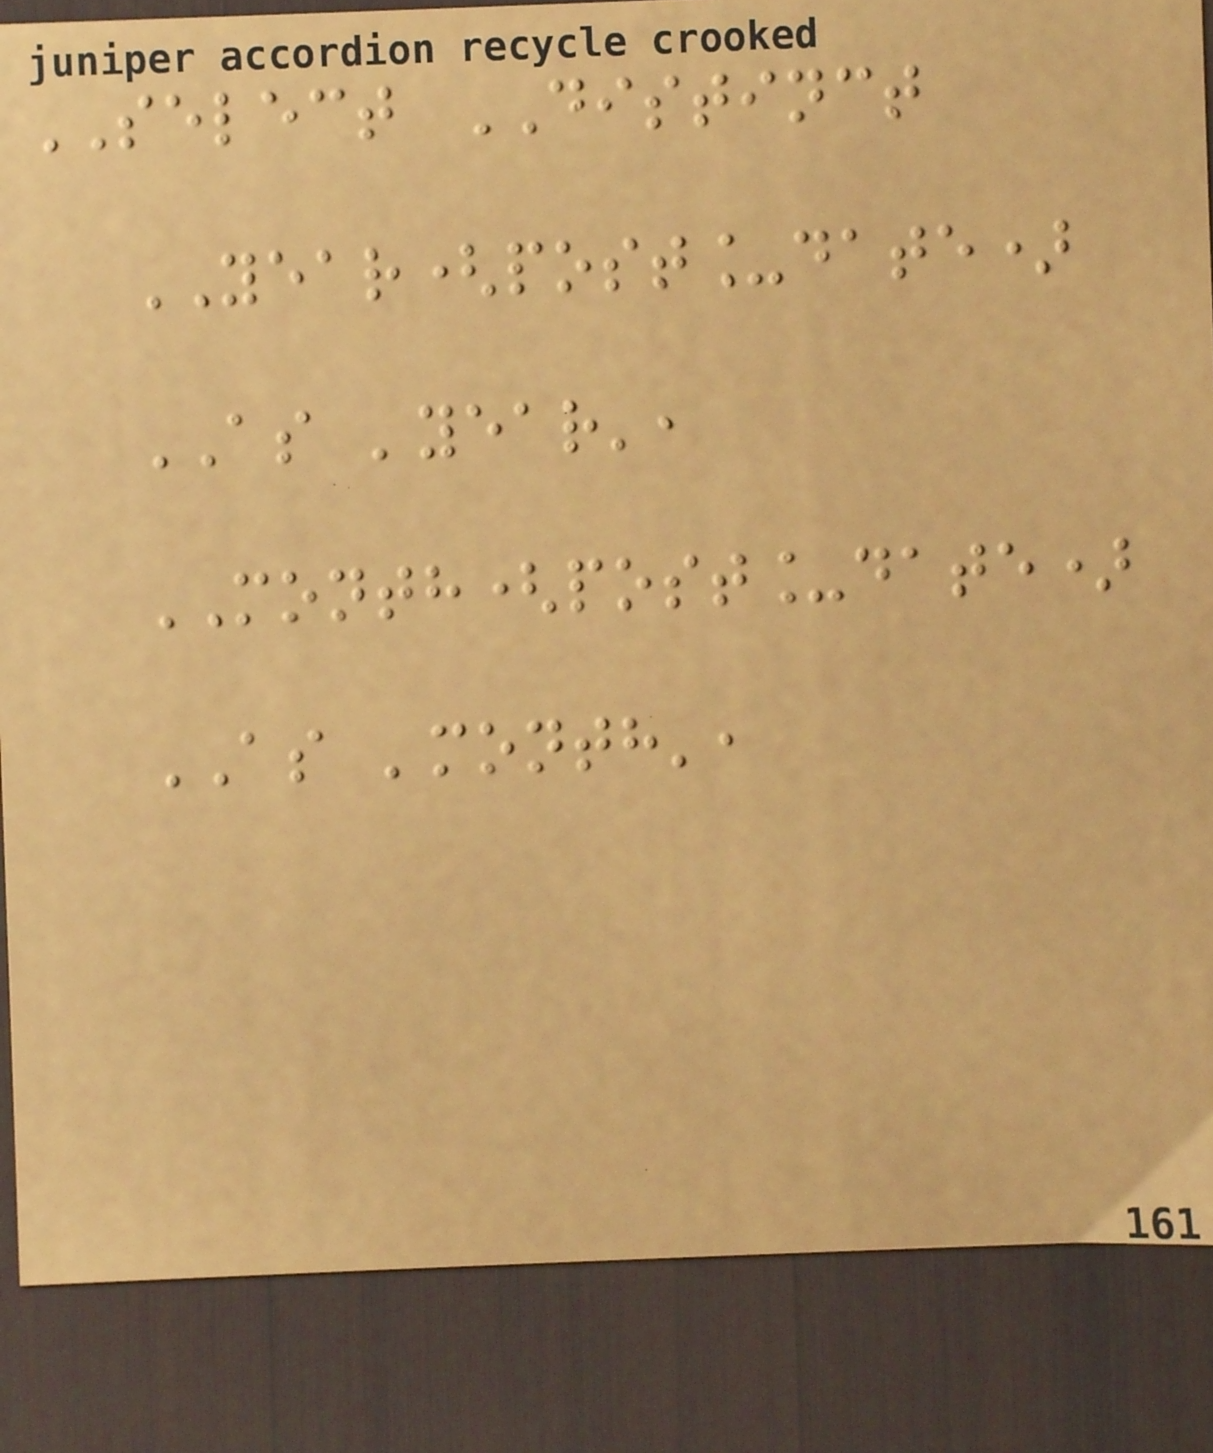SELECT DISTINCT
YEAR(post_date)
AS 'year',
MONTH(post_date)
AS 'month',
